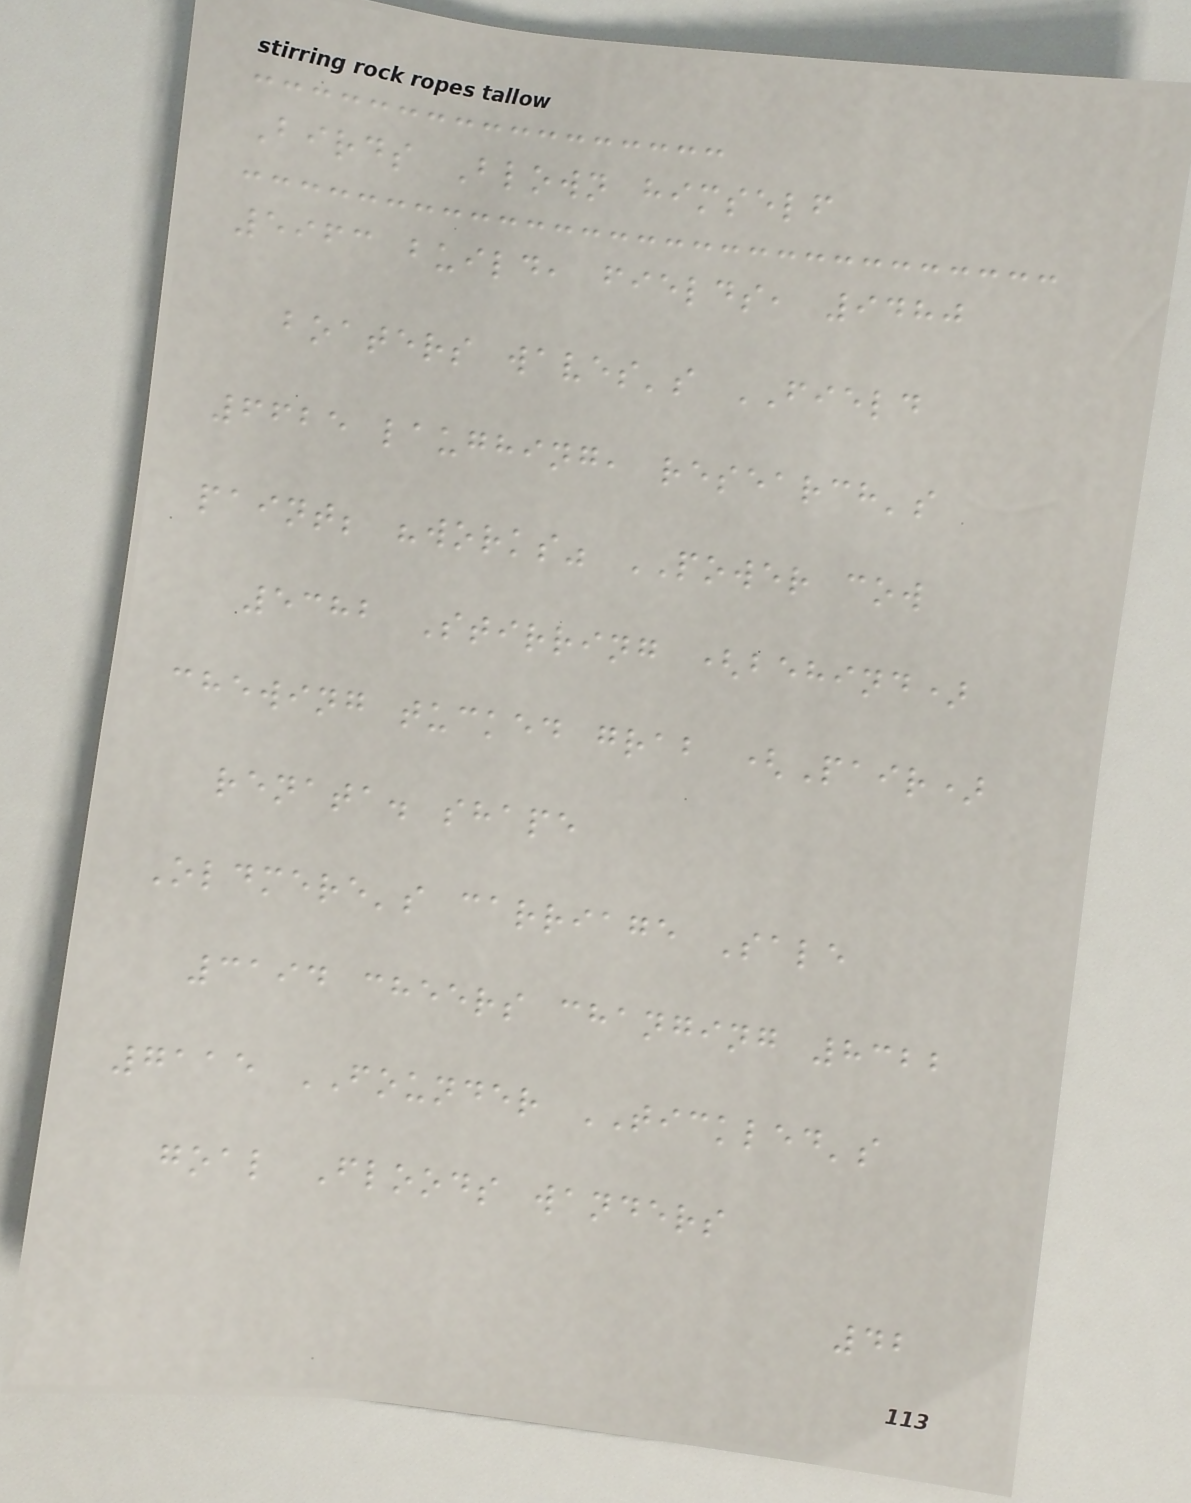Birds Blown himself
5963 build, fields, 9480
boaters waves's FIELD
6625 laughing, research's
paint; "works" POWER cow
5382 Stirring (behind)
chewing tucked grab (Pair)
renata. shape
Oldmere's carriage Sale
3194 cheers changing 8322
7115 FOUNDER TICKLED's
goal Floods wanders
42
